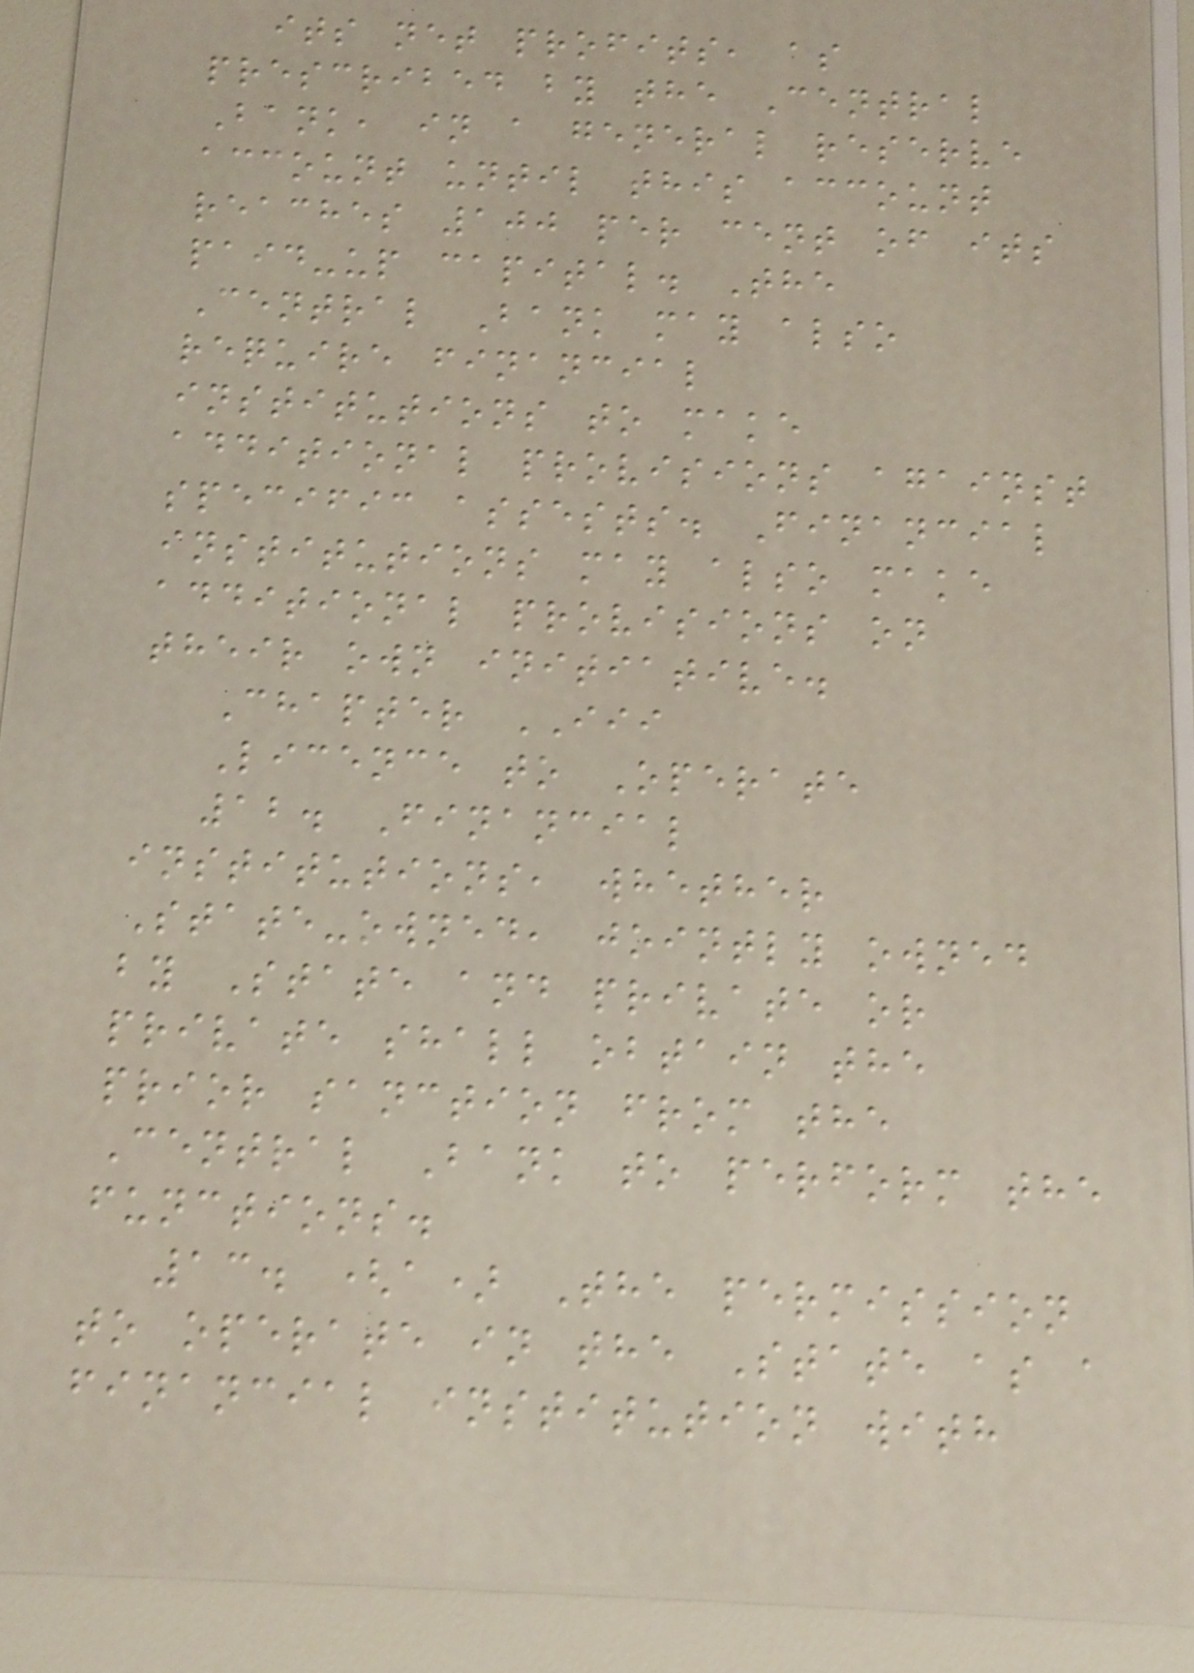its net profits, as
prescribed by the Central
Bank, in a general reserve
account until this account
reaches 100 per cent of its
paid-up capital. The
Central Bank may also
require financial
institutions to make
additional provisions against
specific assests. Financial
institutions may also make
additional provisions on
their own initiative.
Chapter III
Licence to Operate
12. Financial
institutions, whether
State-owned, jointly owned
by State and private or
private shall obtain the
prior sanction from the
Central Bank to perform the
functions.
13. (a) The permission
to operate in the State as a
financial institution with
